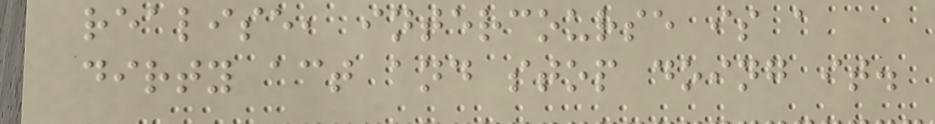realise, intercourse is a
dirty act and stop doing it.
